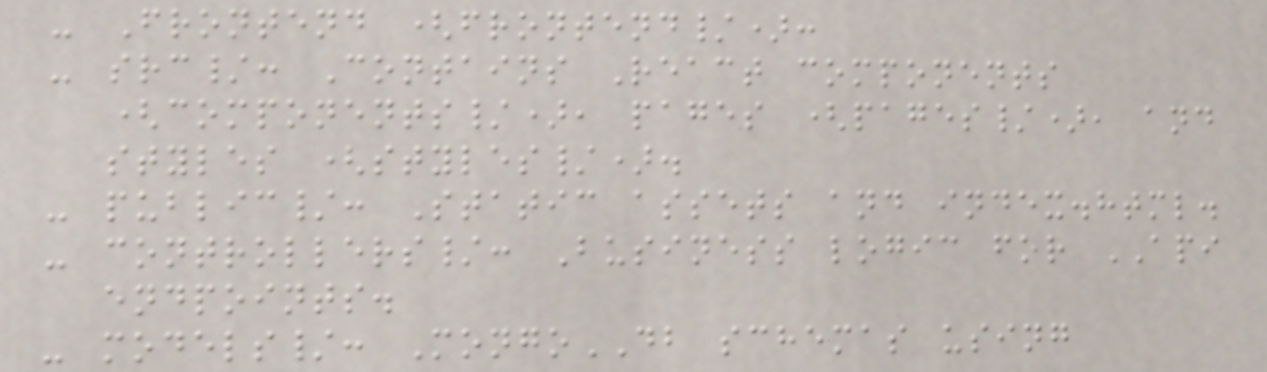- Frontend (frontend/):
- src/: Contains React components
(components/), pages (pages/), and
styles (styles/).
- public/: Static assets and index.html.
- controllers/: Business logic for API
endpoints.
- models/: MongoDB schemas using
